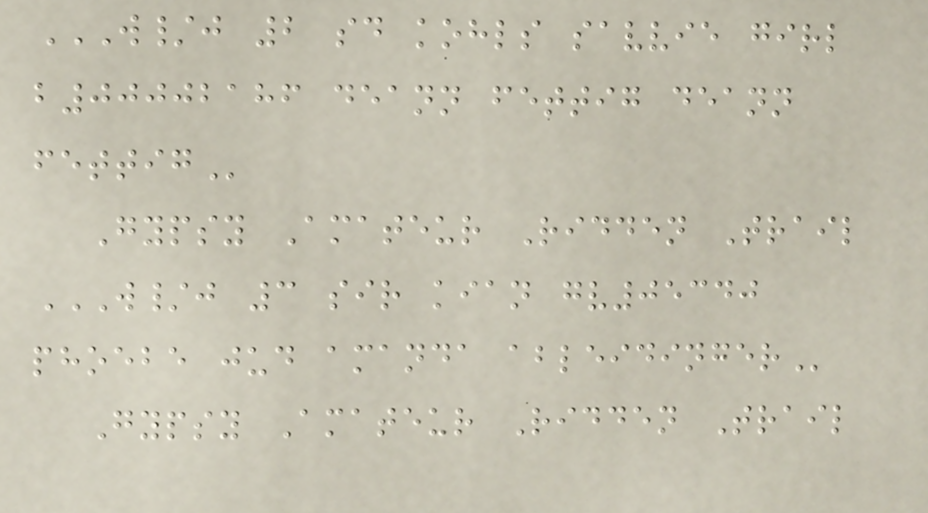W/J 2 SD KOHLS SAVVIE GIRL
B00002186 DEANN FETTIG DEANN
FETTIG
Gypsy Amateur Ridden Trail
W/J 3 SIR KIAN GV05340
PHOEBE JUD AMANDA ABLEIDINGER
Gypsy Amateur Ridden Trail
